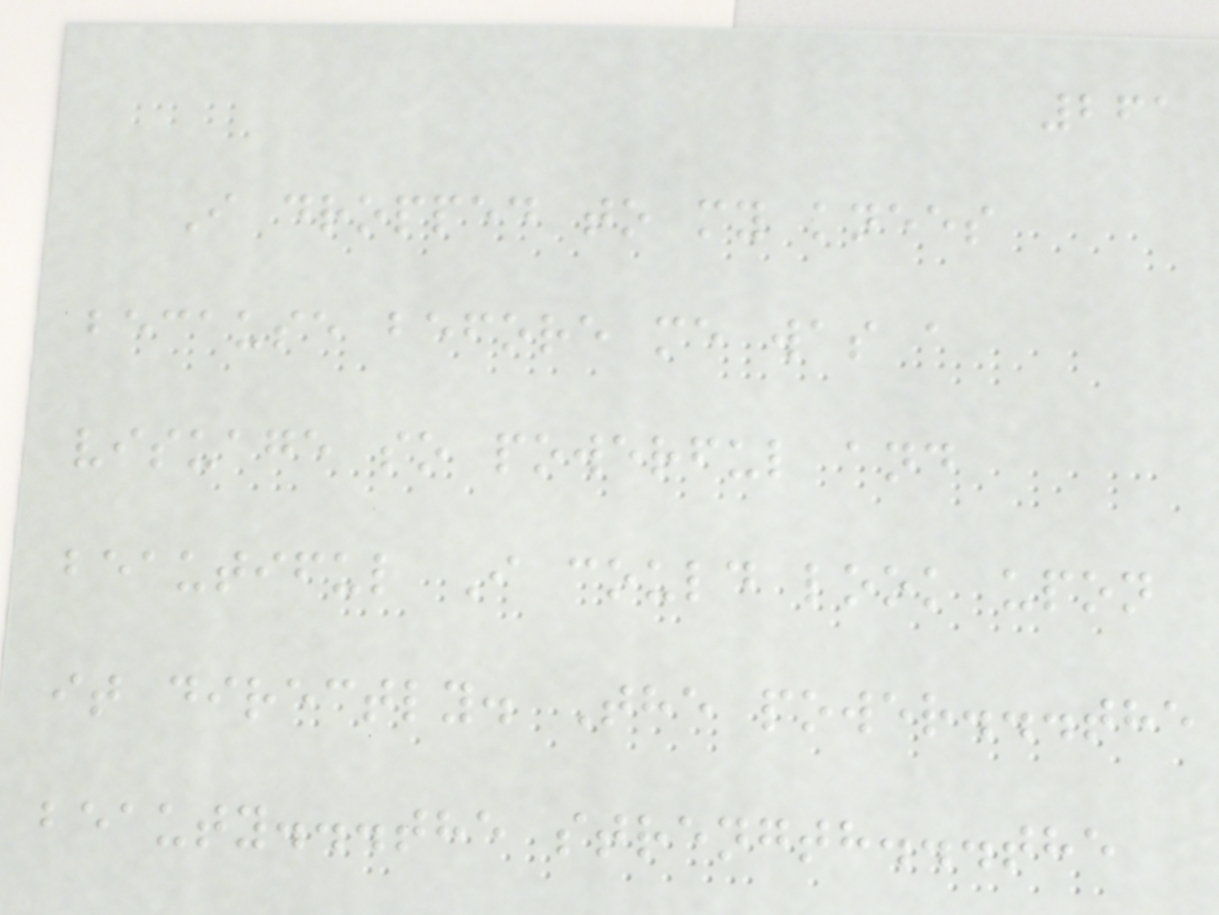261
I dropped to my knees
because before me was a
visuage so powerful and
beautiful I could look upon
it directly. The power...the
beauty...the strength...the
